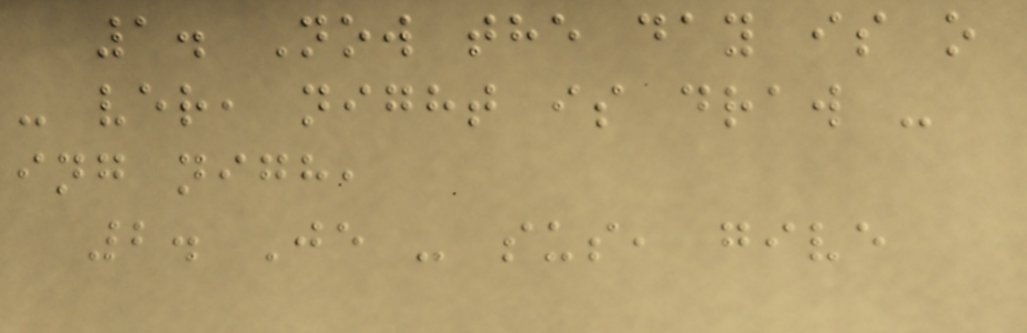1. Now the day is o
- ver, night is draw -
ing nigh,
2. Je - sus, give
